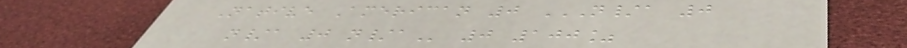Native American 0 N/A 0
N/A 0 N/A 0 100%
